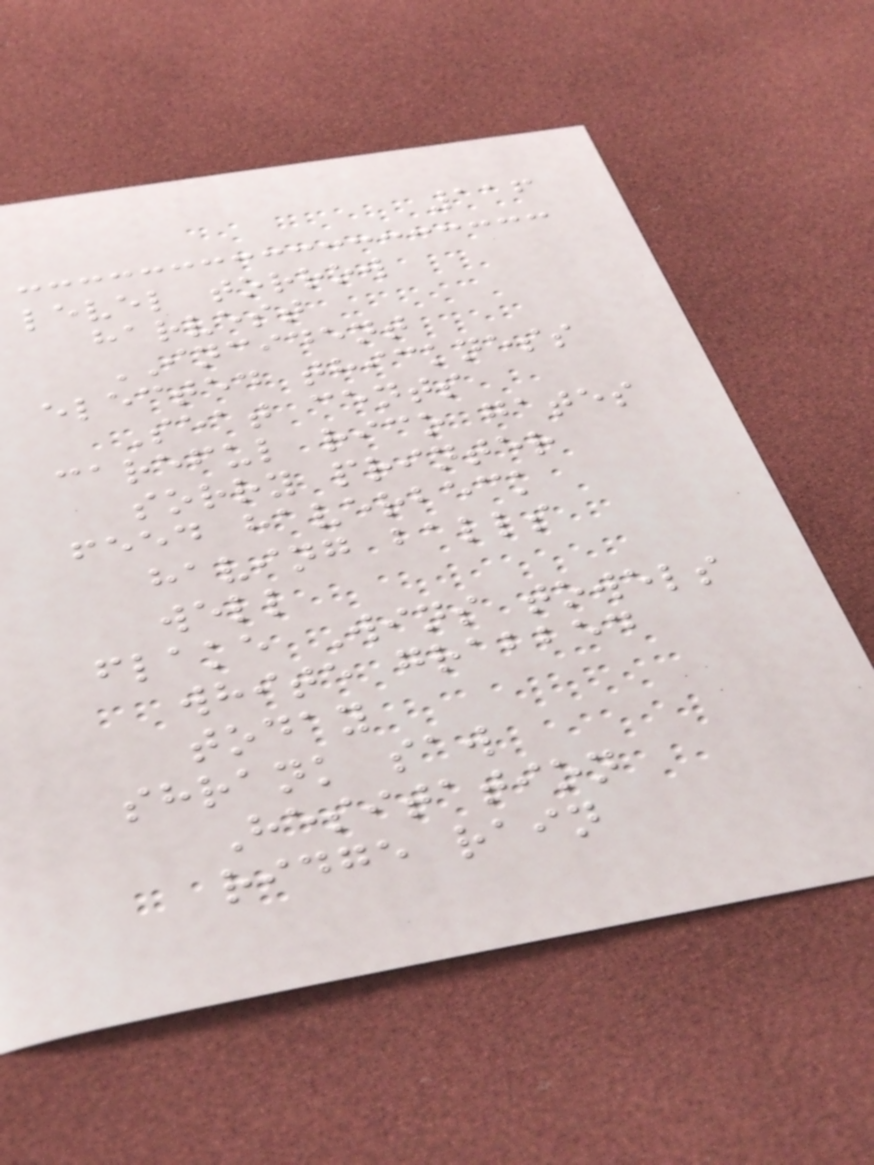116
level torrow
harvest
INCIDENT
elected thickness
Seat cents
careful rico gates
sorry printer
feed haverbeck
having balls
well
flake Wins towels
white grabbed
today
shrank saw
Hesitation
ridge rain
